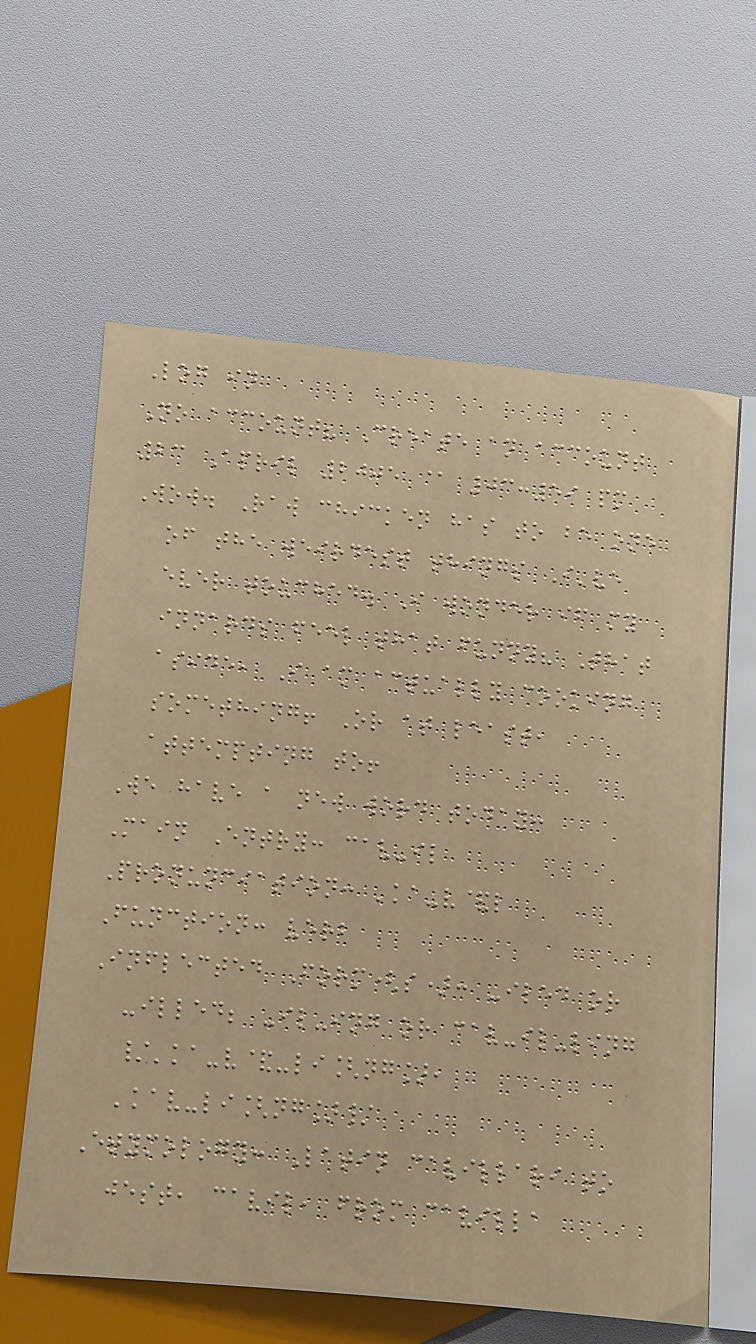Log in
No account? Create an account
23 April 2005 @ 03:59 pm
Wow. Raw chicken has to be one
of the weirdest things I've
ever touched. I wonder if my
innards feel that funny? That
aside, I am actually cooking
something! Or at least,
attempting to!
We have a new word today:
Main Entry: cav-il
Pronunciation: 'ka-v&l
Function: verb
Inflected Form(s): -iled or
-illed; -il-ing or cav-il-ling
/'ka-v&-li[ng],
'kav-li[ng]/
Etymology: Latin cavillari to
jest, cavil, from cavilla
